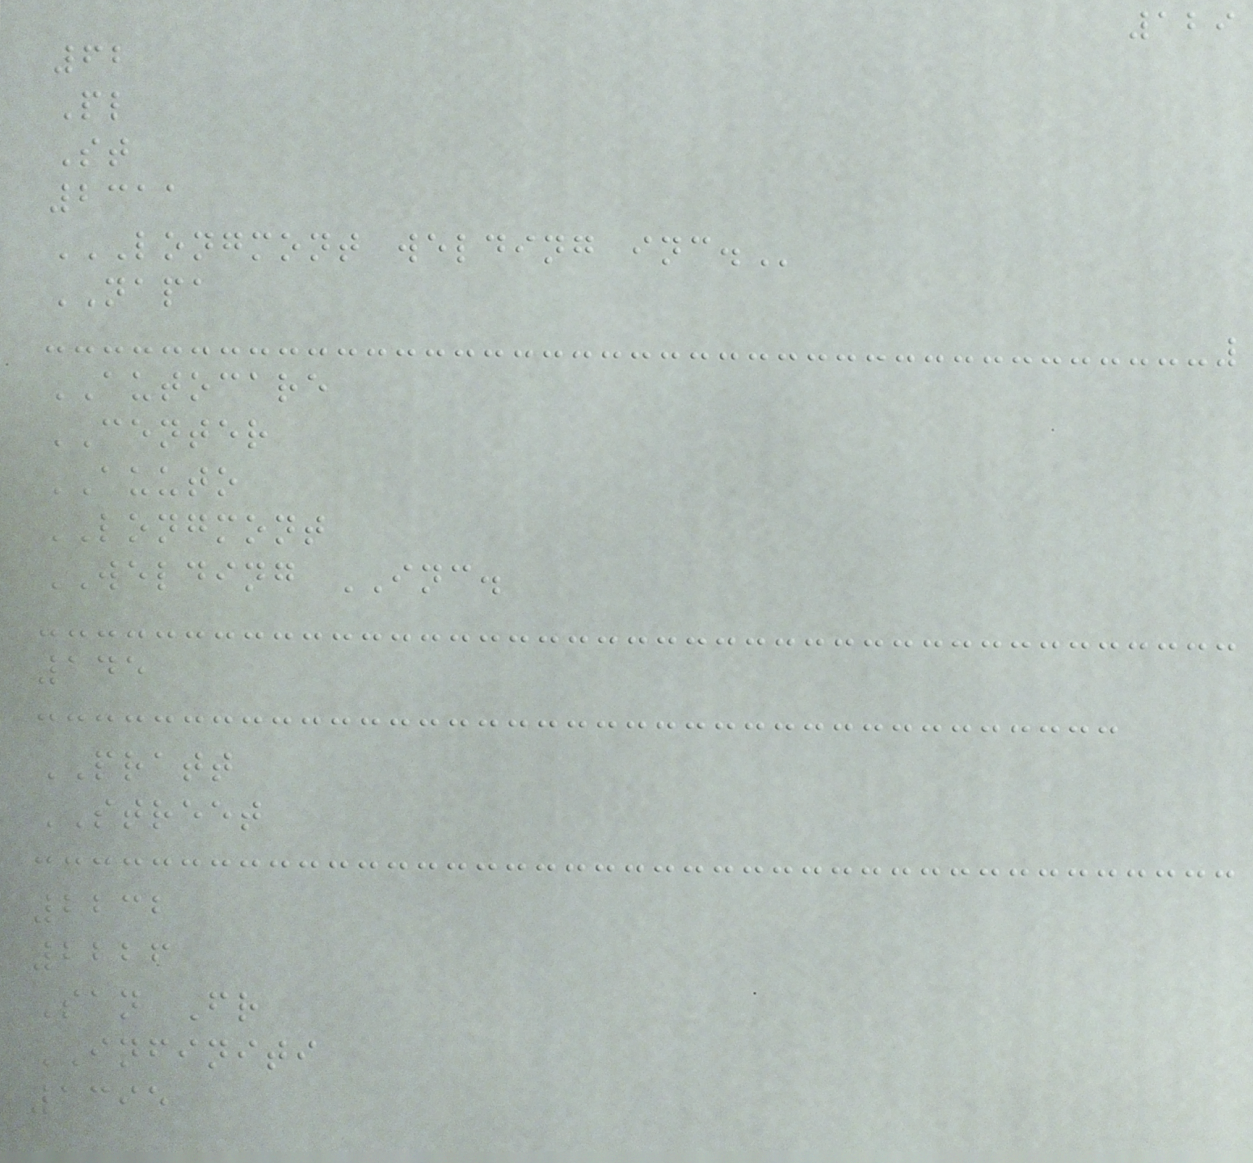129
62
Pl
St
2311
LONGMONT WELDING INC.
NAPA
AUTOCARE
CENTER
AUUTO
LONGMONT
WELDING INC.
145
PRATT
STREET
2232
2226
San Fr
INFINITI
1395
